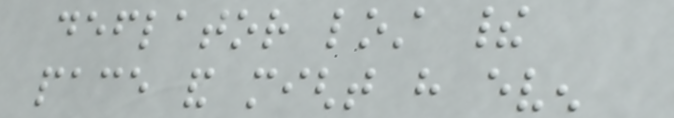deflator lost their
pace and might have even
